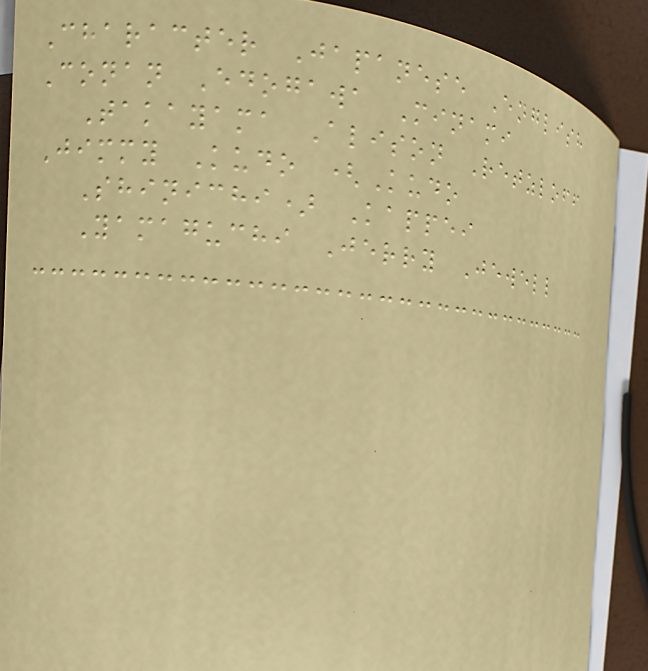Character Japanese English
Conan Edogawa Minami
Takayama Alison Retzloff
Jimmy Kudo (Kudo
Shinichi) Kappei
Yamaguchi Jerry Jewell
